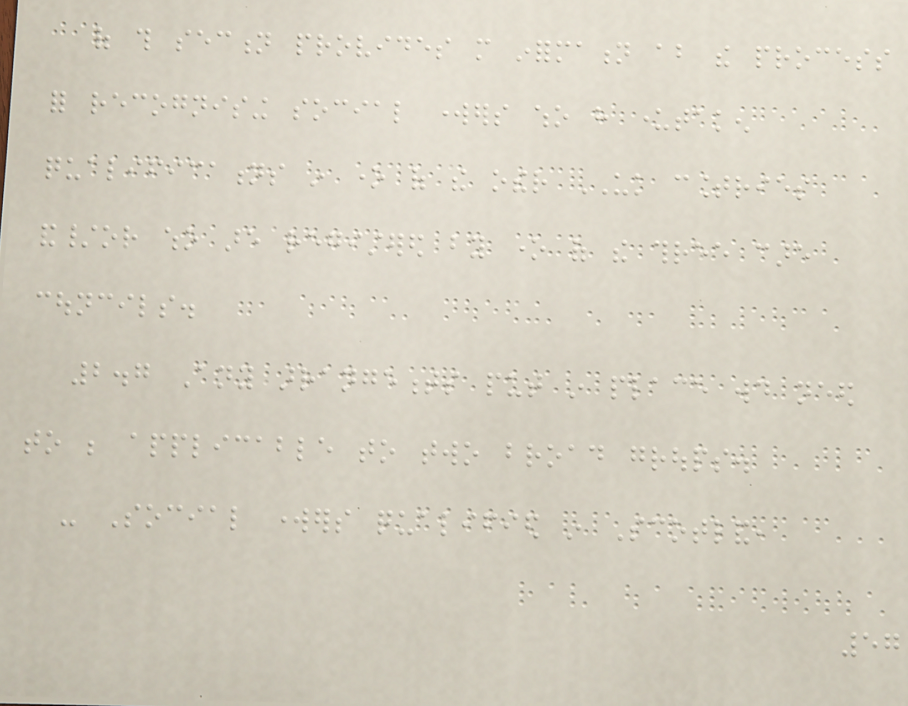of this section provides more information about the process
for recognising social workers who have undertaken
qualifications in one of the other UK countries
and/or who are registered by one of the three care
councils.
2.7 Any arrangements put in place would need
to be applicable to two broad groups.
- Social workers qualified in Scotland,
57
